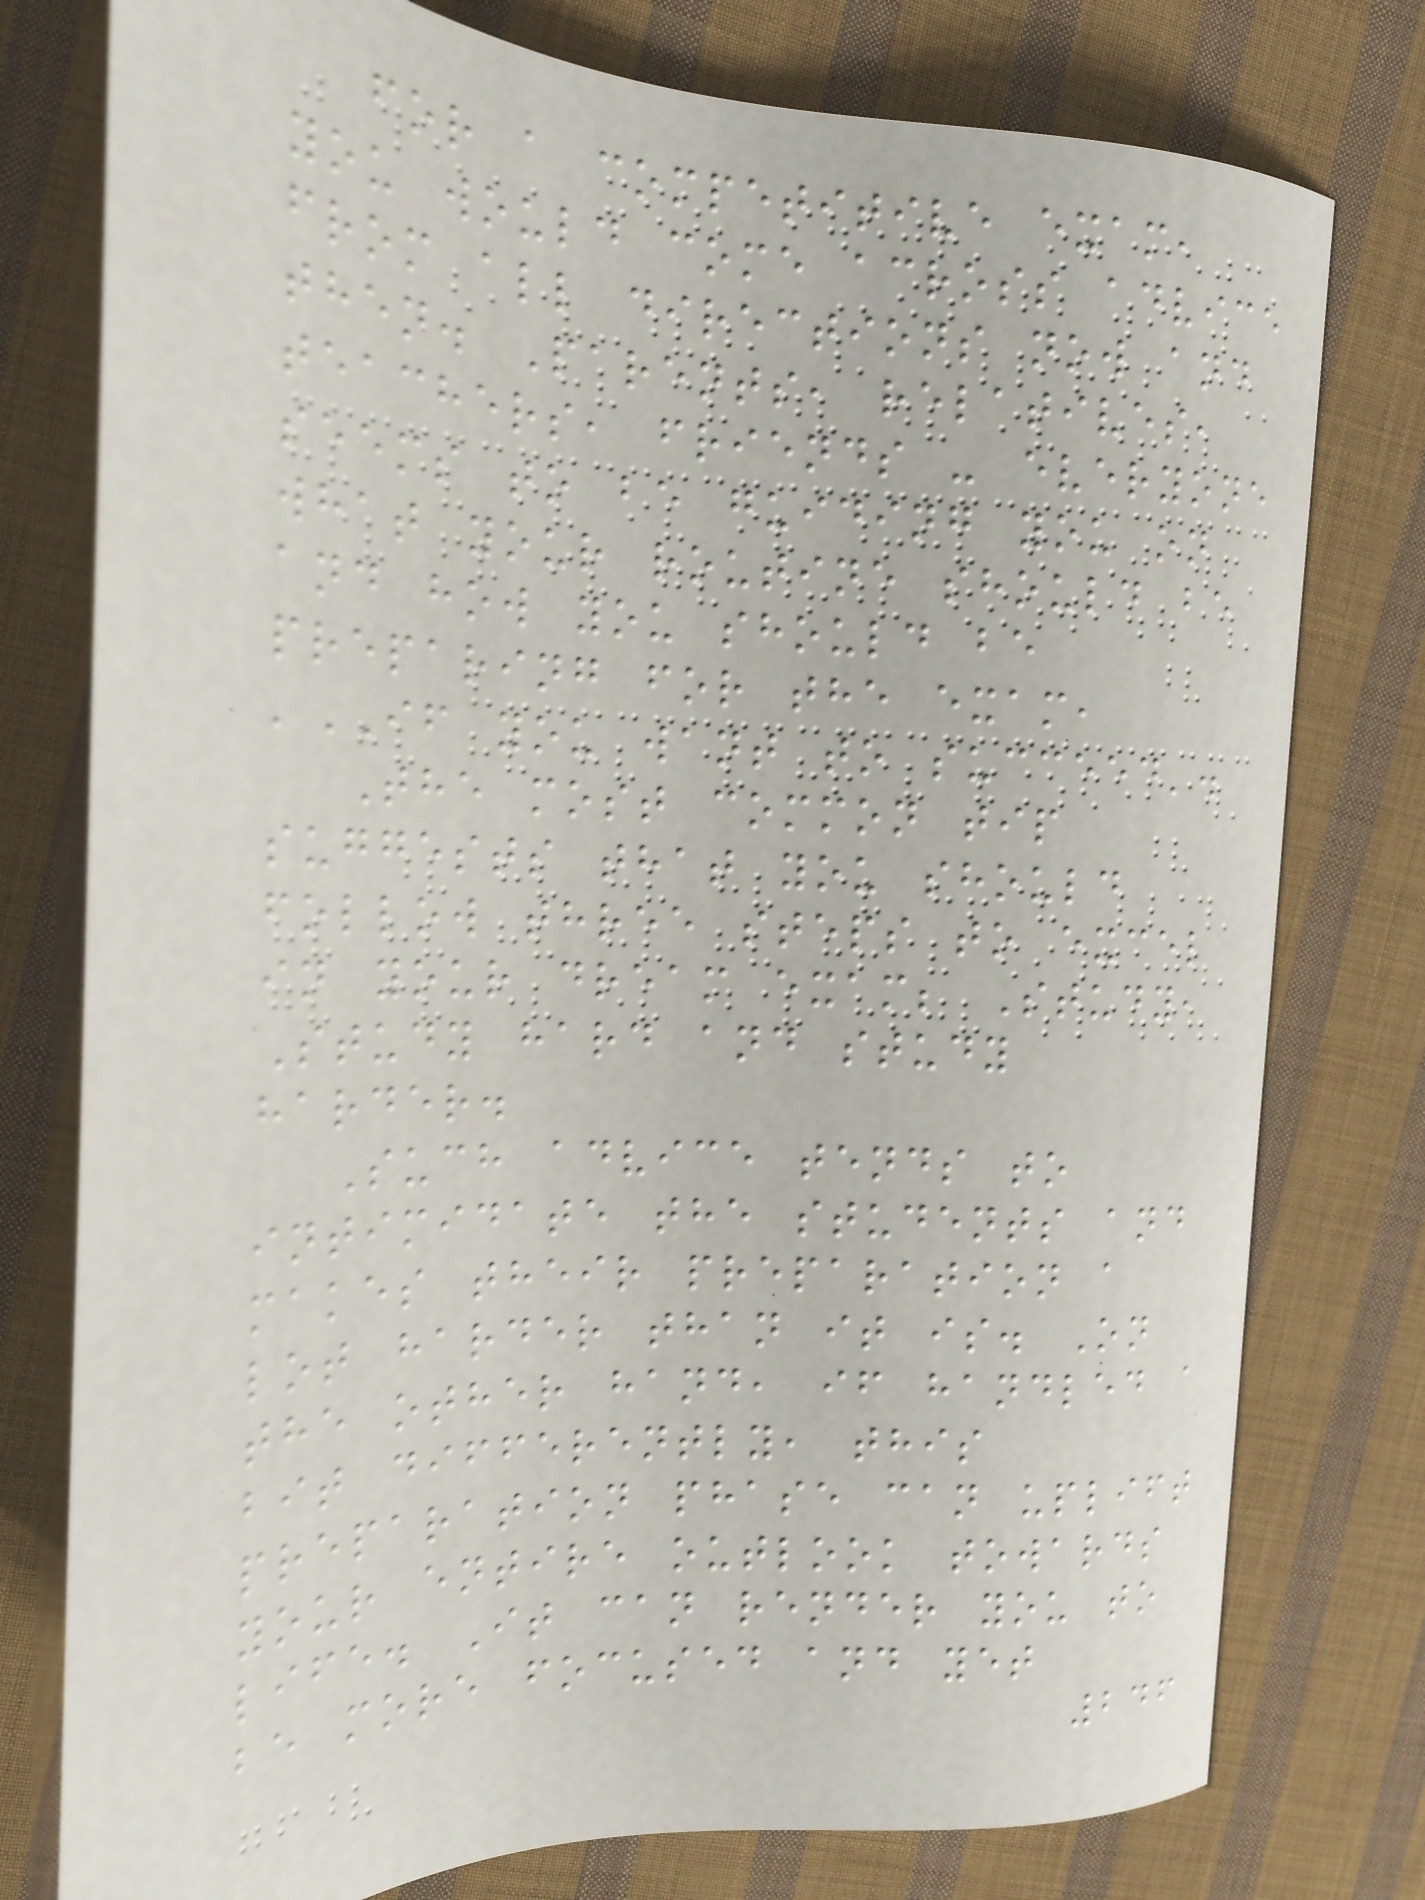for a competitive exam,
you would come across advice
from all directions now and
then. Parents, relatives,
teachers, friends - everyone
seems to be guiding you on
what your routine should be
and how you should be
preparing for the exam,
'IF you want to succeed'.
The most common tip
suggests that you should
follow three steps to excel
in your dream exam; Study,
Study hard and study
harder.
Such advice tends to
intimidate the students and
makes their preparation a
lot harder than it is. On
the other hand, if handled a
bit differently, this
preparation phase can uplift
your entire outlook towards
life. It can render you to
be more focused and yet
246
